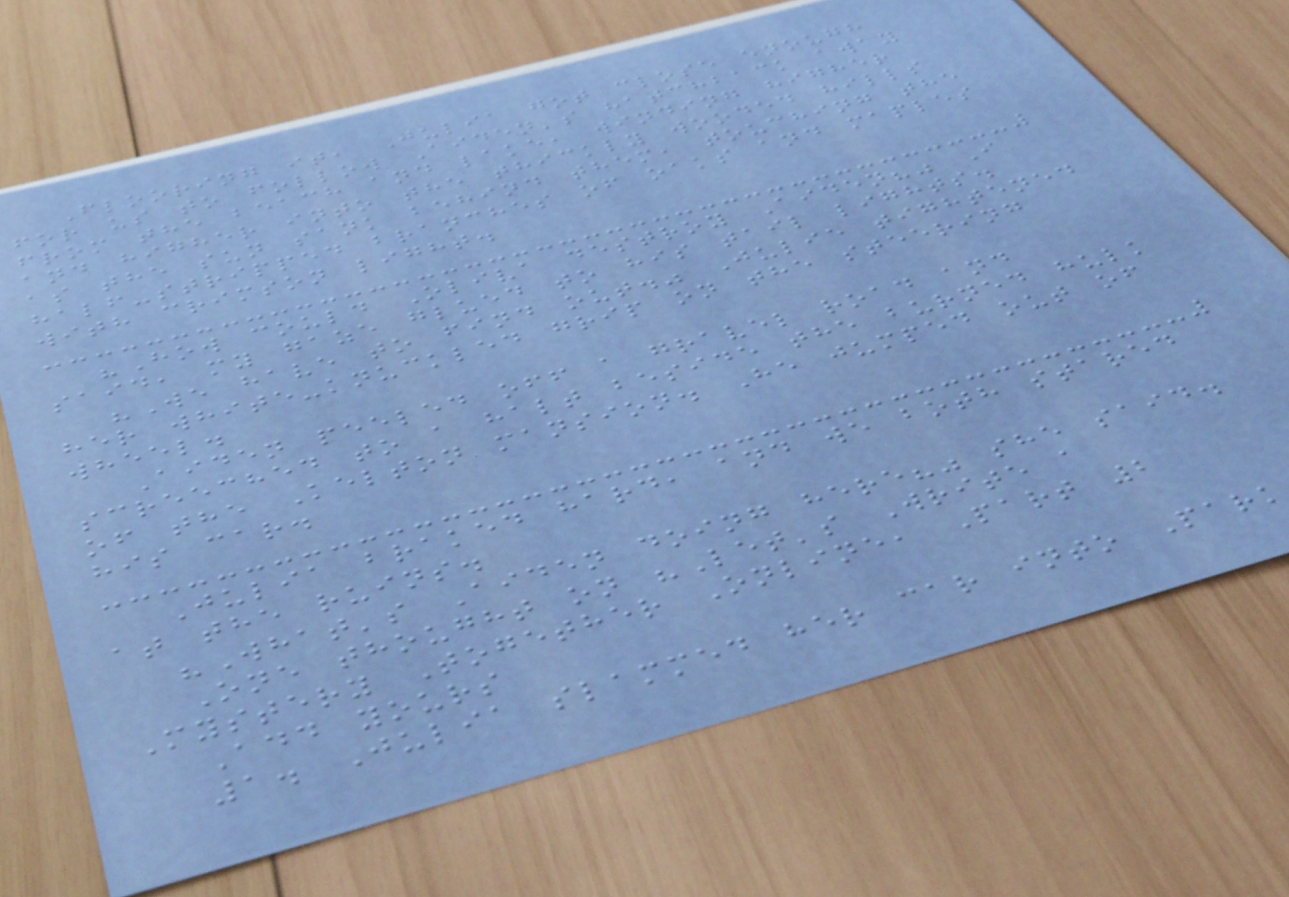Flooring it, Julia got close enough
for us to follow Aiden's hatchback away
from the beach and lake, winding higher
and higher into the thickly wooded hills
as the sun sank behind them, touching the
half-stripped branches of oaks and maples
with crimson light.
"How could Oliva destroy Aiden?" I
said, my gaze glued to his tail lights.
"We have to find out." Julie tightened
her white-knuckled grip on the steering
wheel.
Aiden peeled off a gravel road and
screeched to a halt beside the burned hulk
of the Kelton mansion. He jumped out of
his car.
Julia braked hard, and we both stared
at the ruins.
"What's Aiden doing here?" she said.
One thought on "Let's Write a
Mystery Together Online, Part 2
Add yours
1. Julia slammed her car into Park
